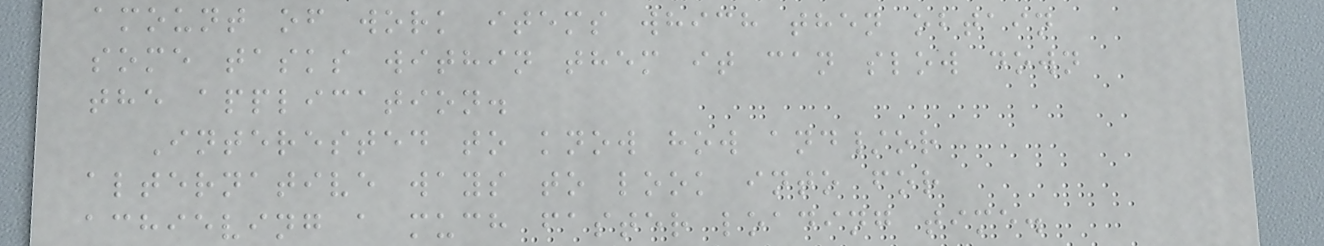amount of work items which then obtain
some tasks within them it can slow down
the application.
Interested to know how and/or
alternative ways to look into for
achieving a much faster loading time.
